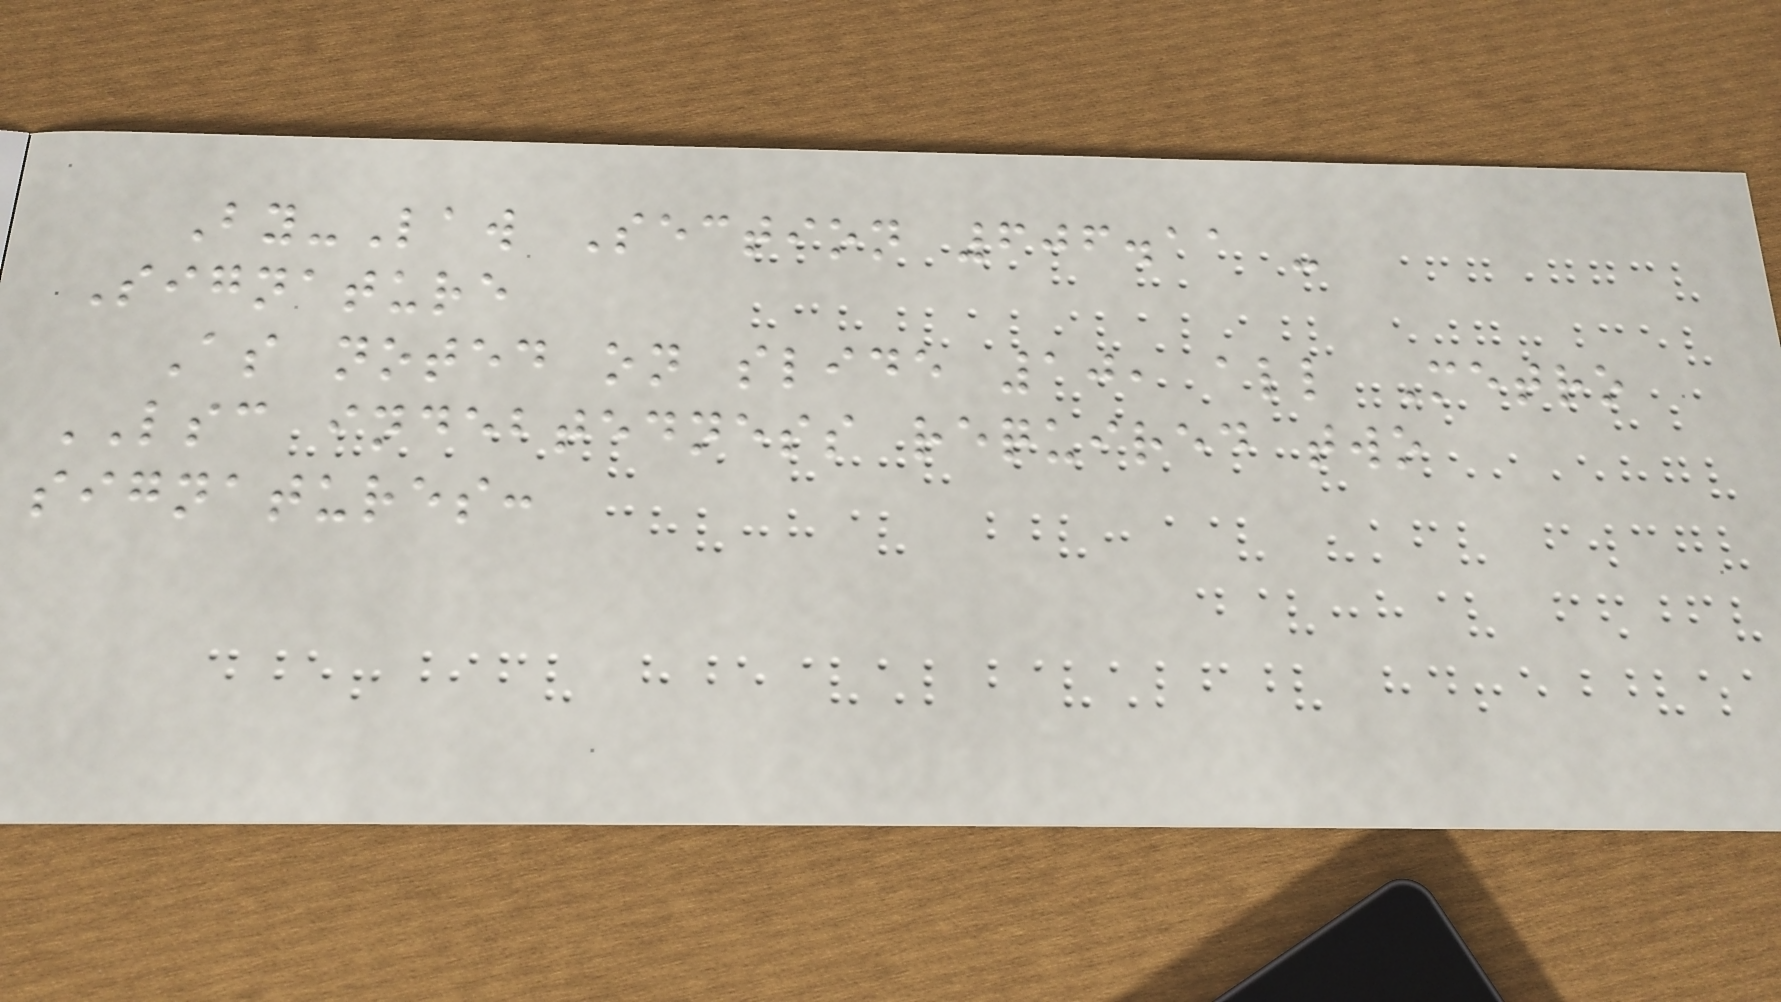By-Law Section 606.11 -
Signature
As noted on slide 10, all Metro
LSC indebtedness required two
signatures:
